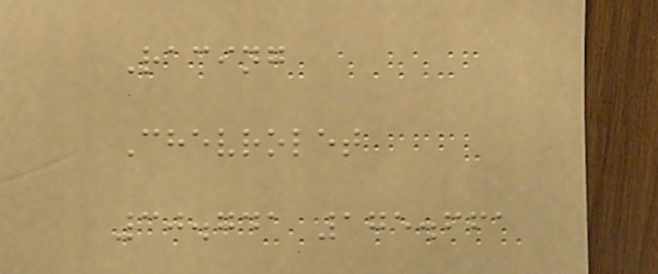Racing
Chevrolet
30.741 175.661
